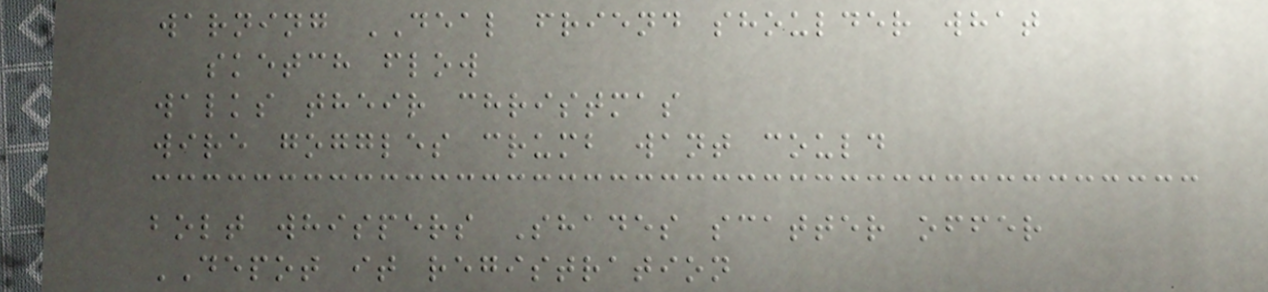warning DEAL friend shoulder what
sketch flow
walks their christmas
wire goggles crumb want could
bolt whispers Shades scatter offer
DEPOT it registration
